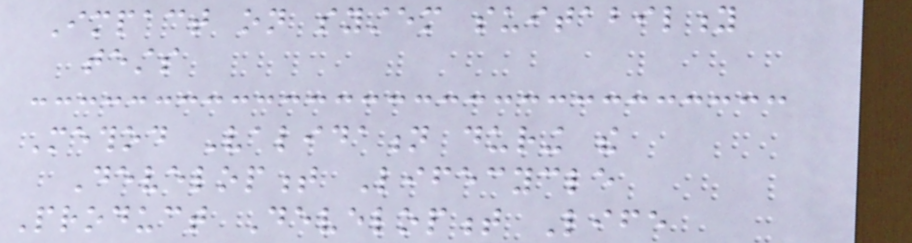Impact on system suitability
tests
Method Validation during the
Development Lifecycle
Product Development Life
